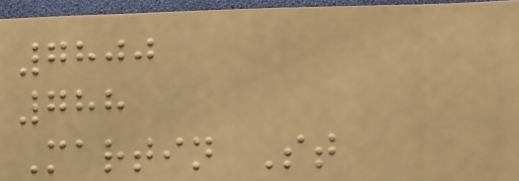7800
788
Martin St
